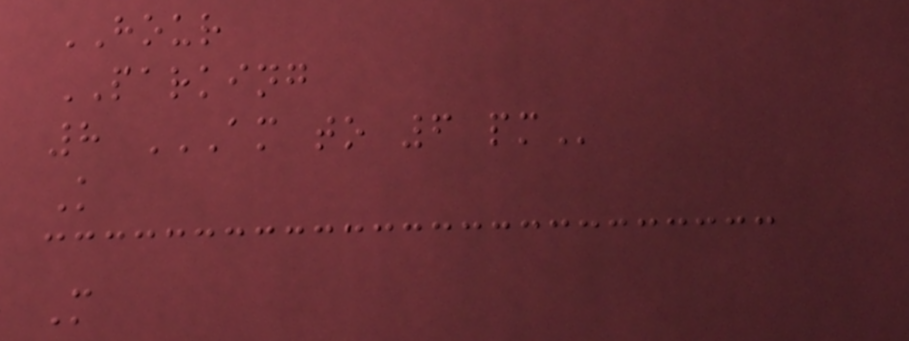HOUR
PARKING
8 AM TO 6 PM
K
M
